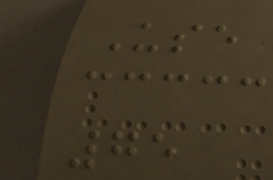Use
75
